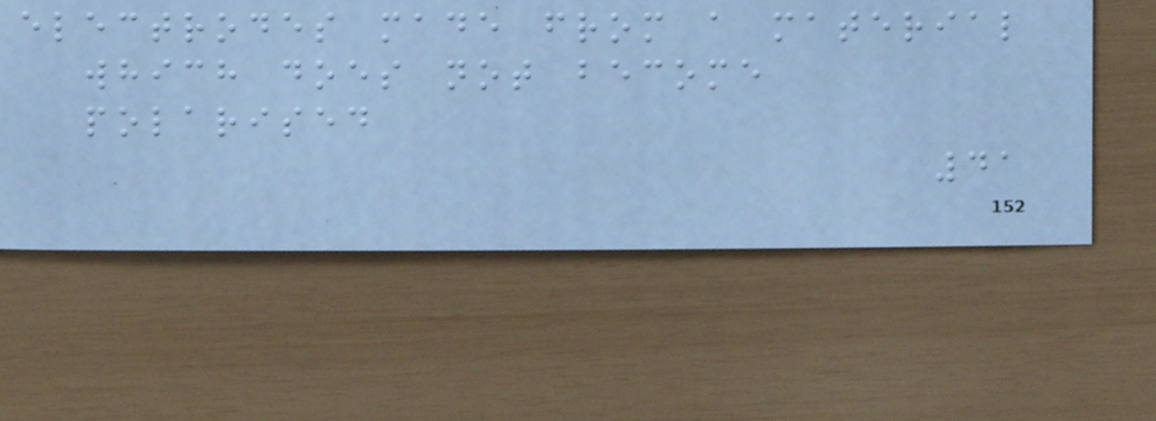electrodes made from a material
which does not become
polarised
41
